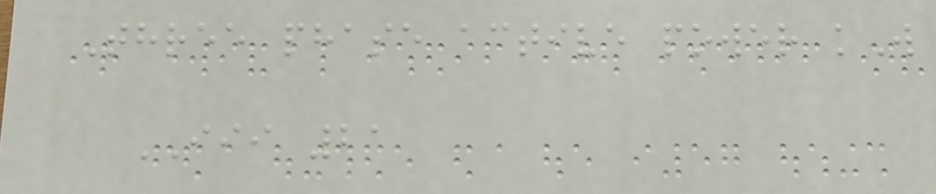Three phase active power kW
III 21
